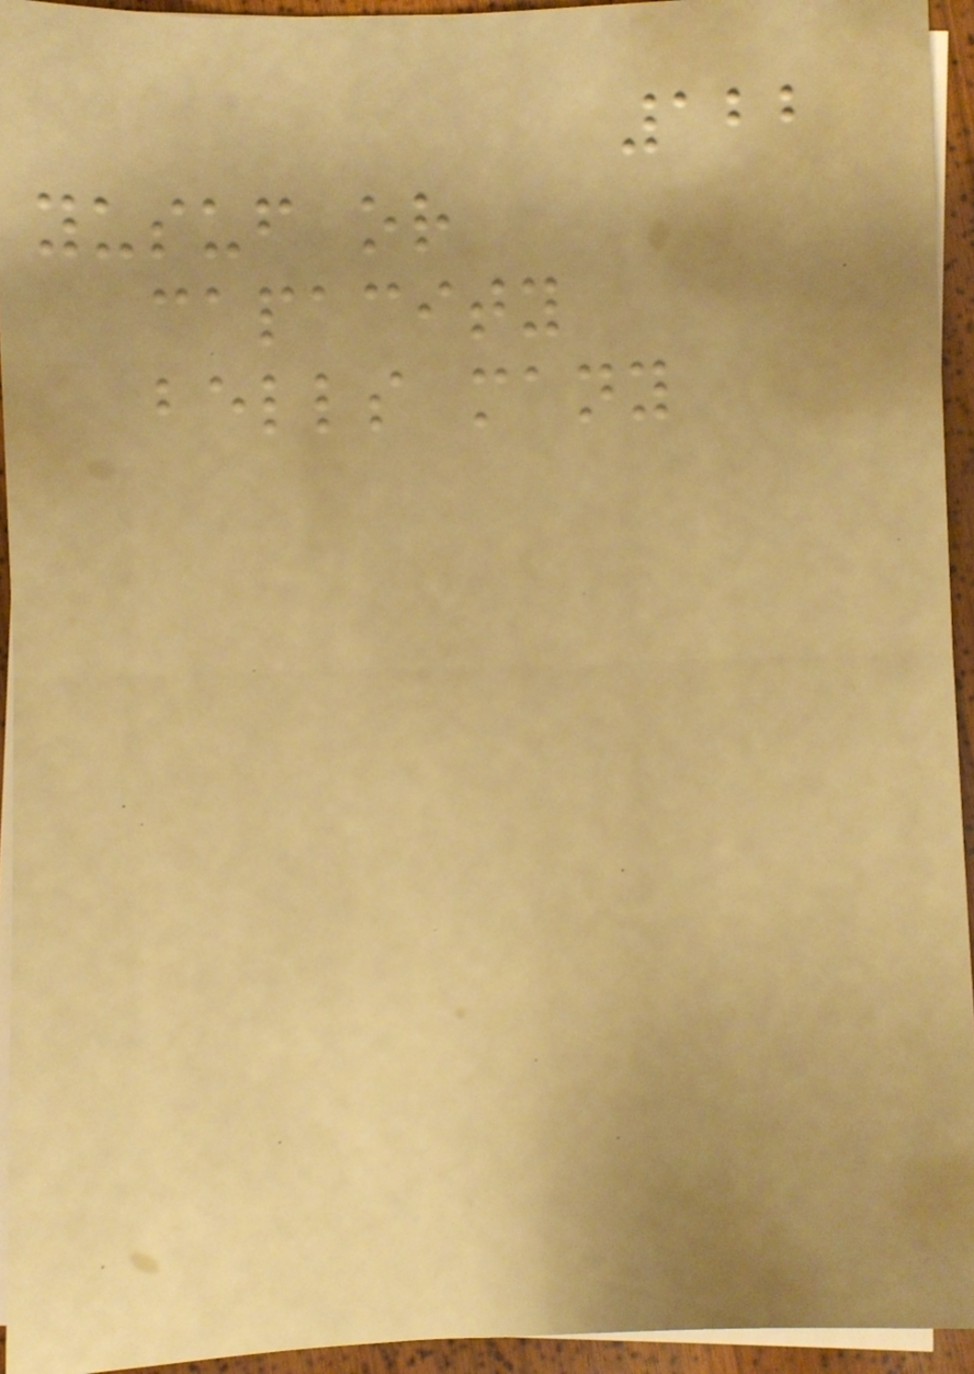122
yusuf or
capacity
bells many
